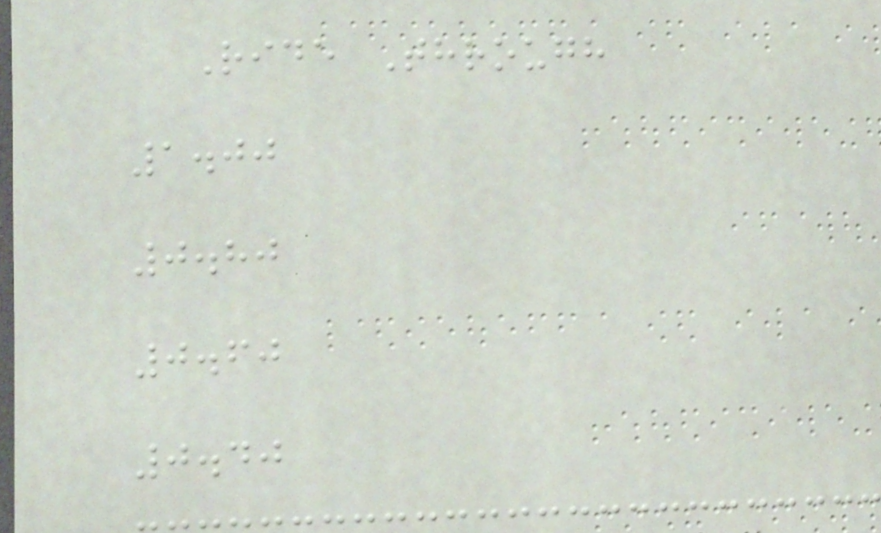Ride Through
1.00
0.80
0.60
0.40
